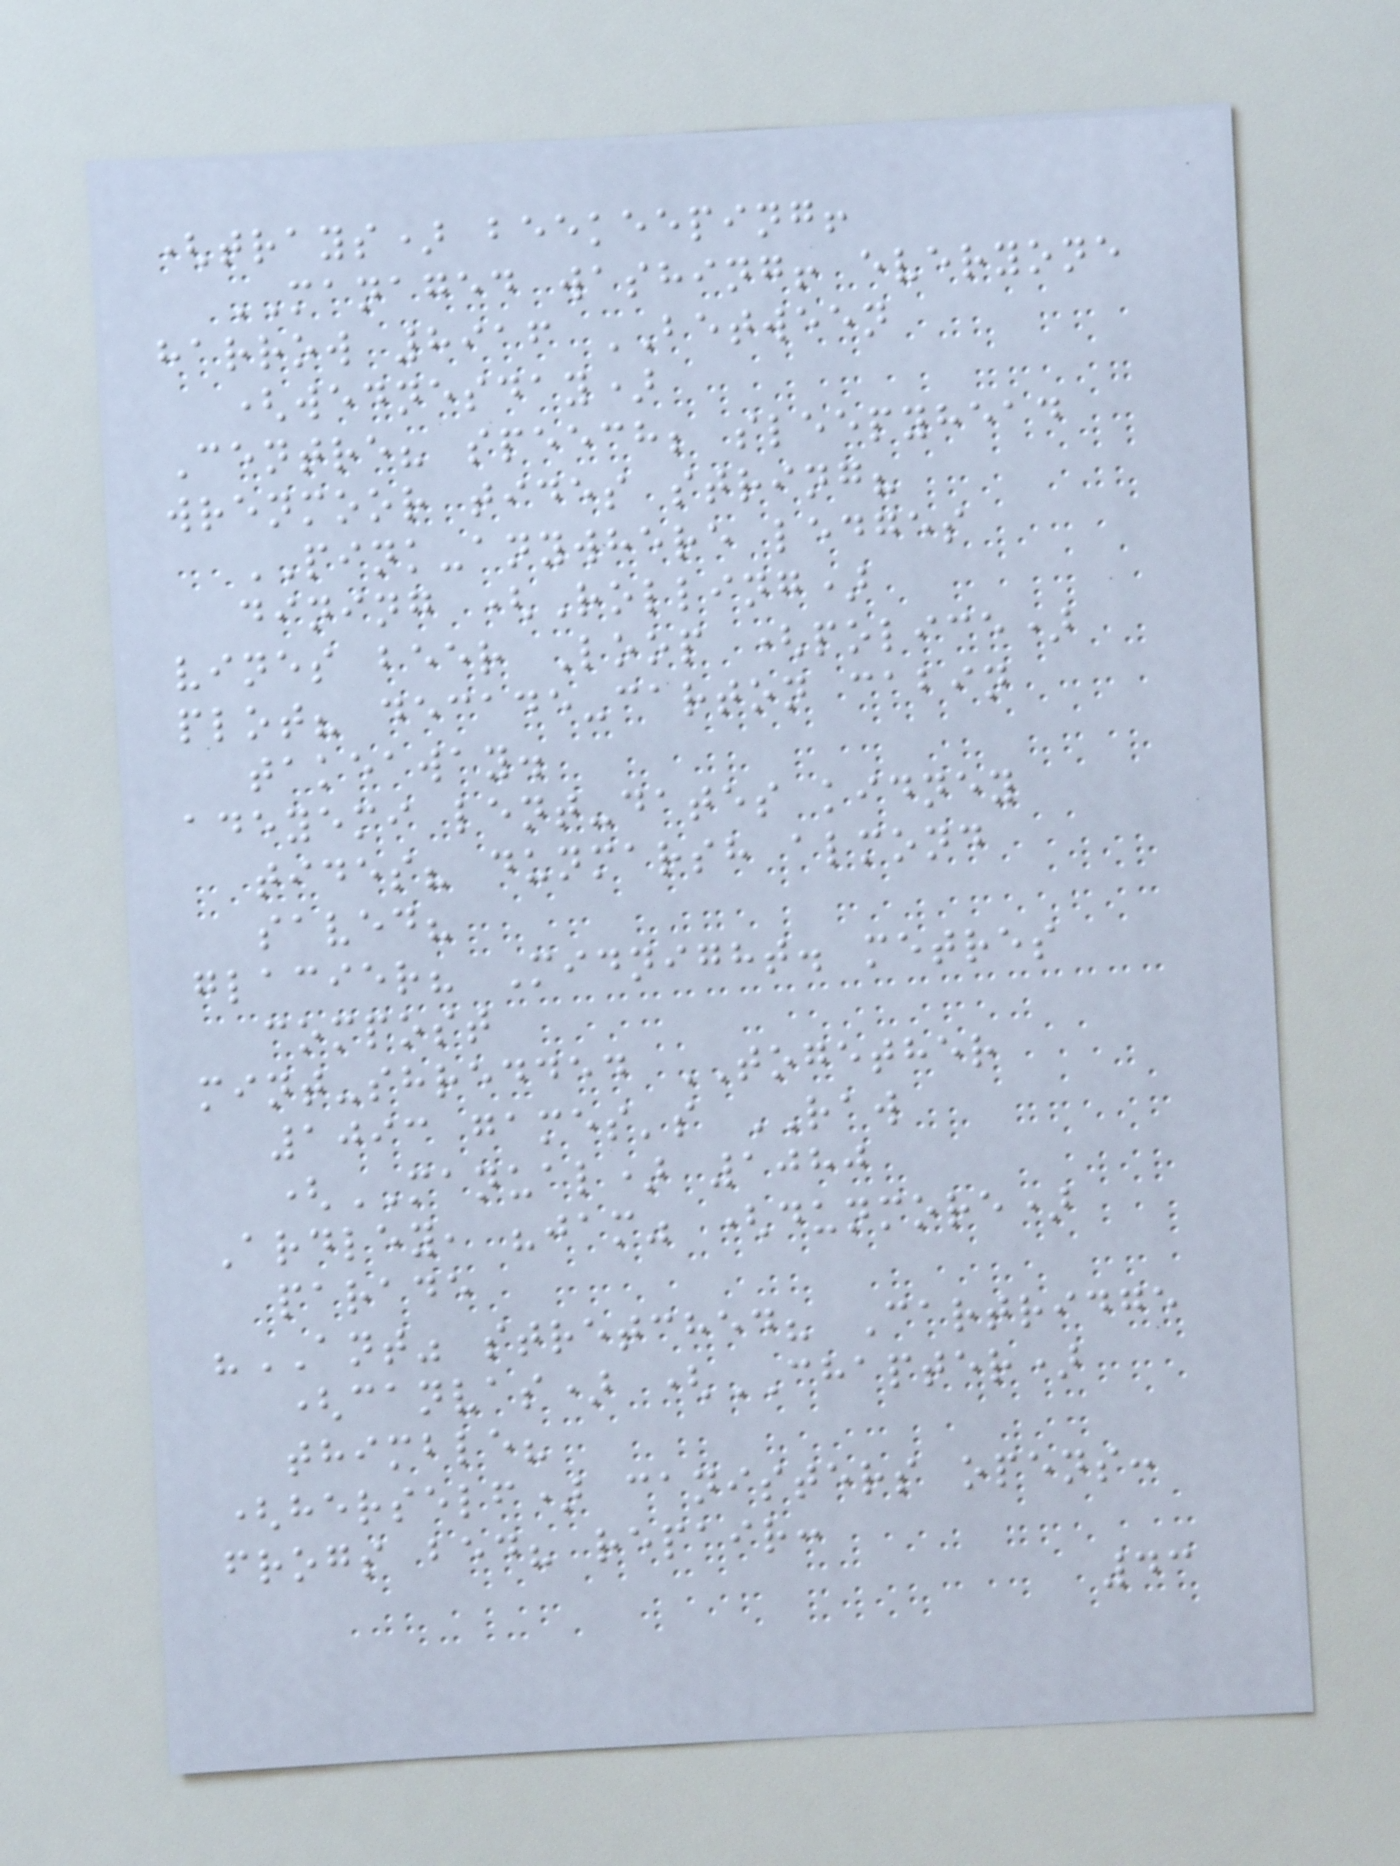(trays) beekeeping!
MANAGED washing! everyone
harrow 8916 BETWEEN
(wednesday)
Centre? speech; sleepyhead
wrenmoor tides string?
PINK-anywhere ledges
dining (Rolling)
vines beer Loop (police)
plot? decade-carton cabin
takeaway.
adeyemi lent-dates kidney
tides? dunmarsh almond
saved?
glacier? Midnight. metres
compost
mint-shredded TOGETHER
1093 games's RAW
(MANUAL) 1080
Ardley, "jam" (dunmore)
parade
"ANT" stretched? Cartridge
(canvas) (CHAPTER)
thimble?
(herself) canisters opens:
frogs bed? repair:
43
